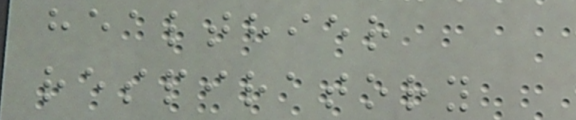healthier
respiratory
